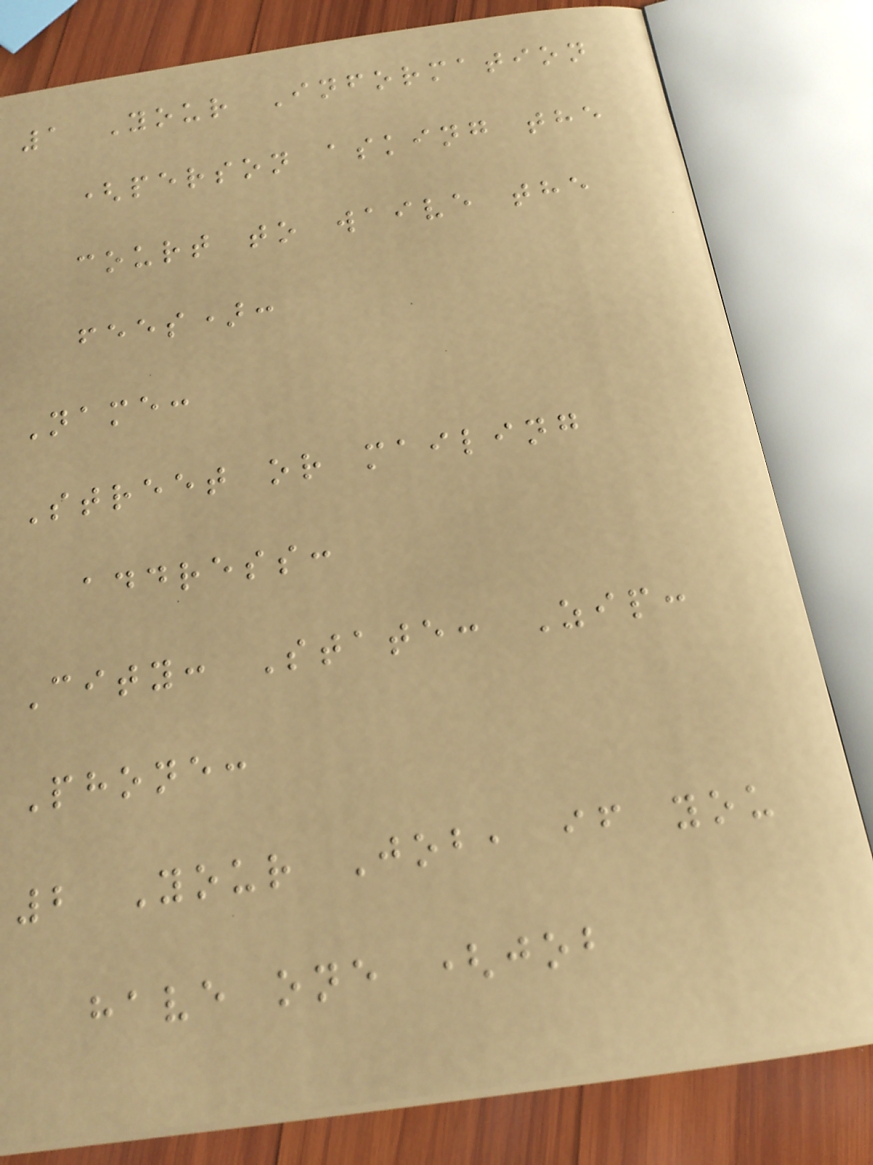1 Your Information
(person asking the
court to waive the
fees):
Name:
Street or mailing
address:
City: State: Zip:
Phone:
2 Your Job, if you
have one (job
